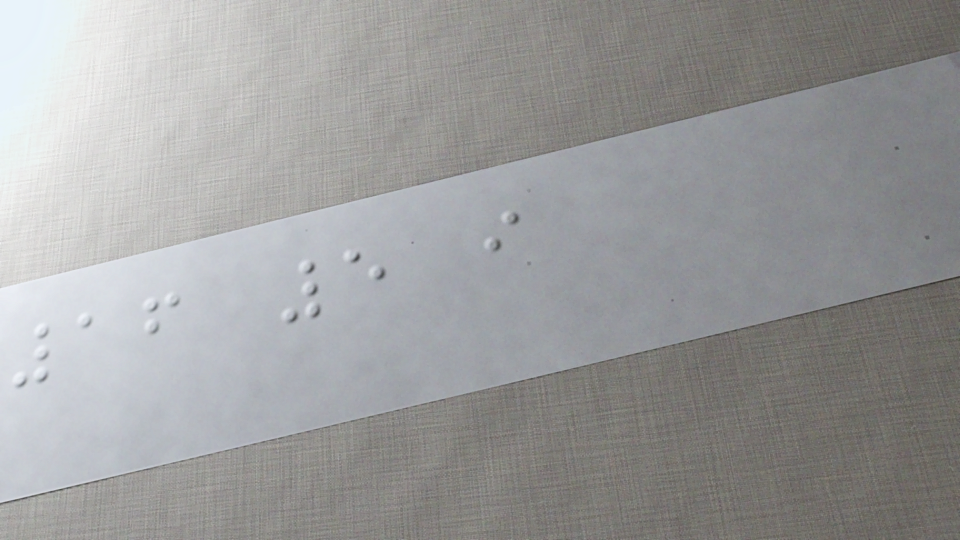16 5 i
